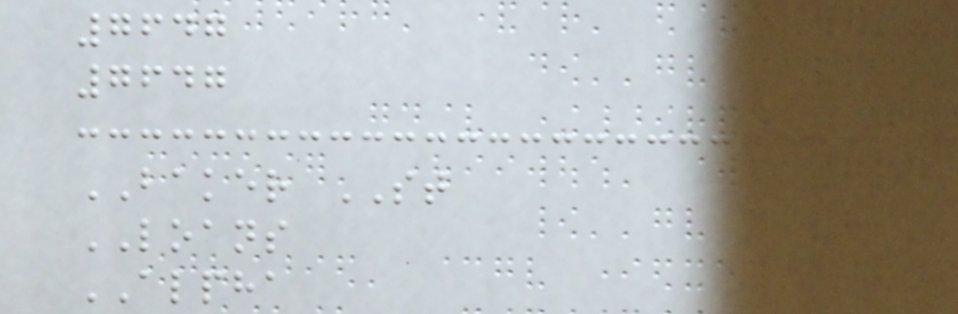7647
7647
BAKER ST
LOANS
ALPHA
